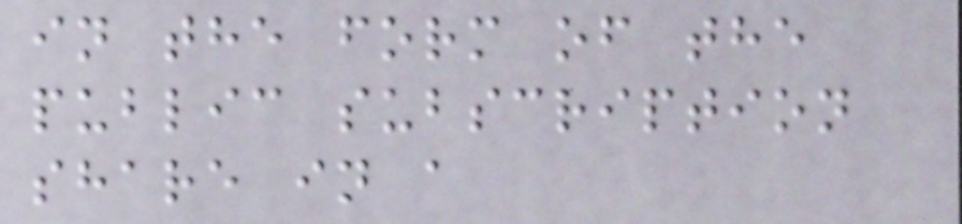in the form of the
public subscription
share in a
